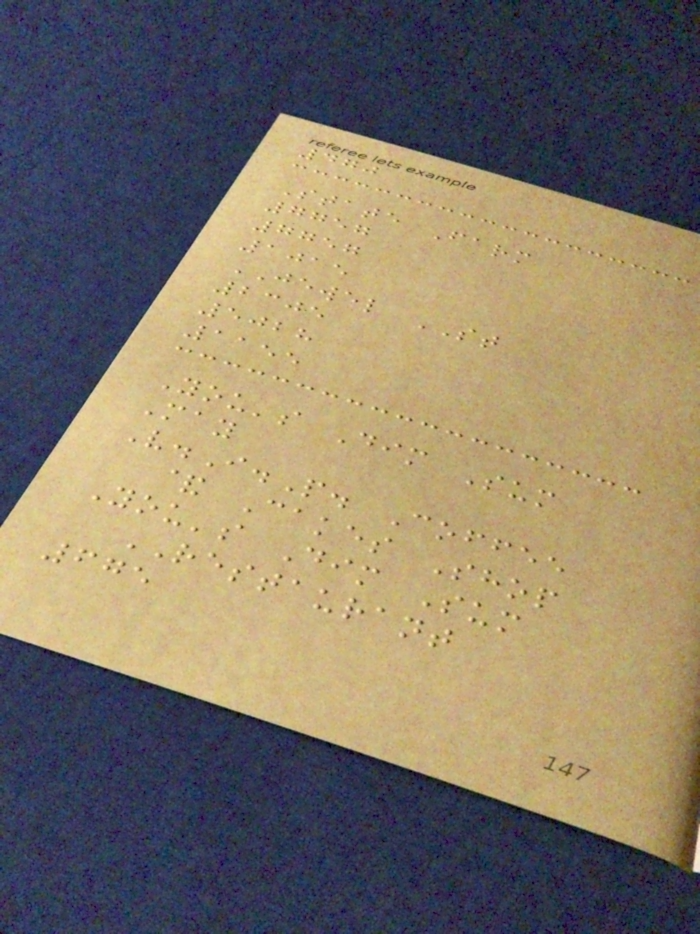470
State Farm
7757
7757
1015
JEWEL ST
2305
5028
1155
You's Dim Sum
May
V.I.P. Coffee
& Cakes Shop
You's Dim Sum
RESTAURANT
675
